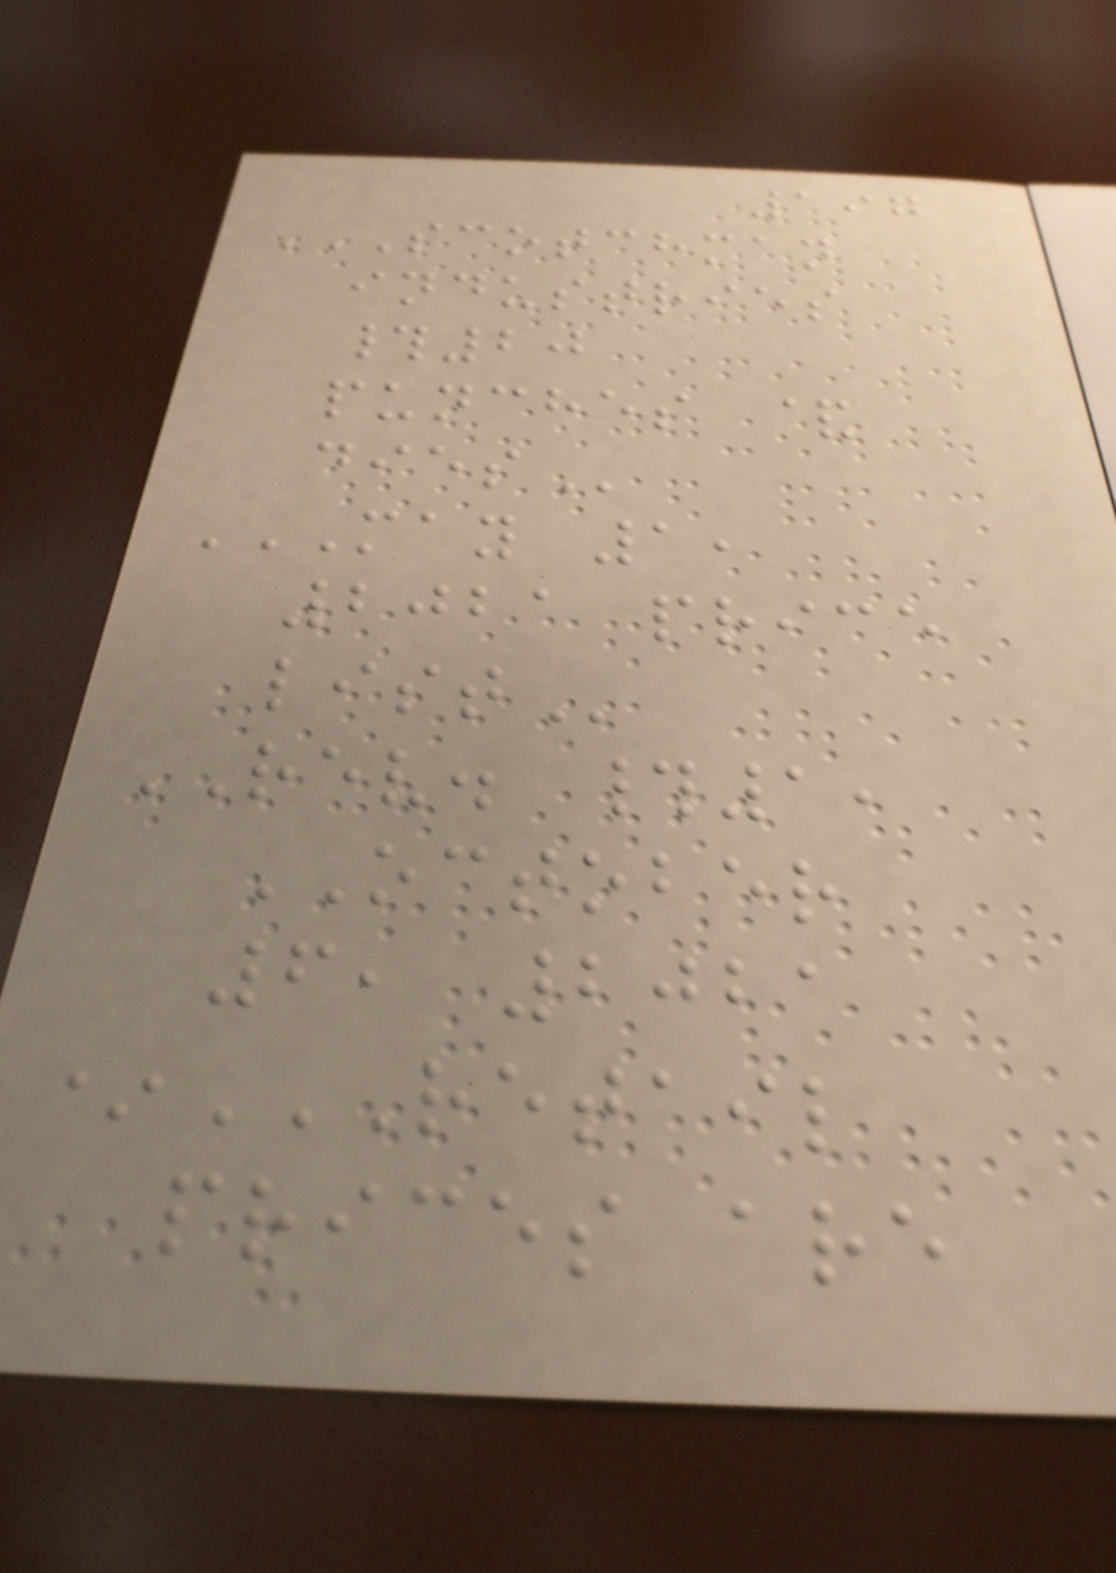197
SCOTCHMAN
INDUSTRIES
#20
PUNCHES &
DIES
MAY 1,
2021 PRICE
LIST
REV. #1,
OCTOBER
6, 2021
*RETAIL
PRICES ARE
